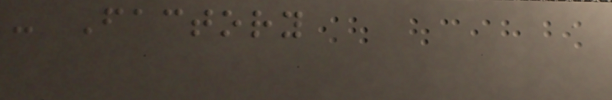- Factory
